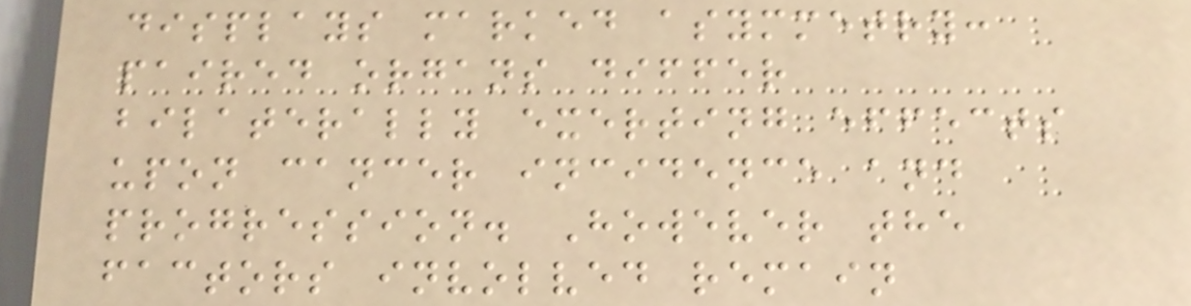displays marked asymmetry:
paired organs differ
bilaterally exerting effects
upon cancer incidence and
progression. However the
factors involved remain
